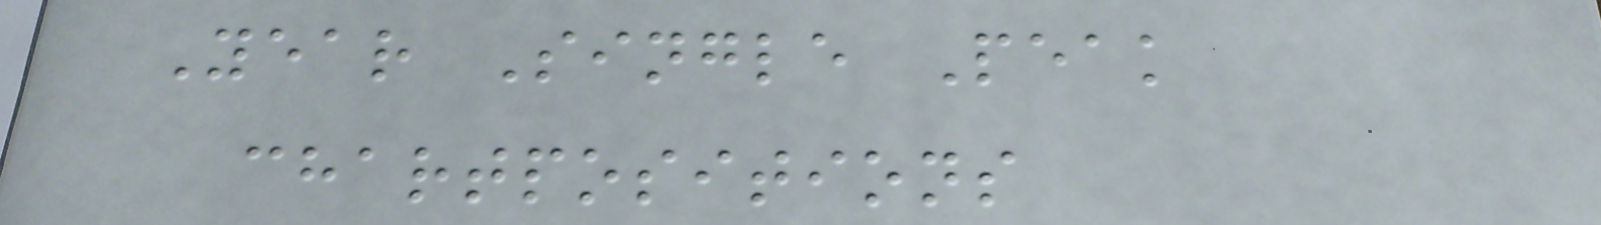Year Single Peak
chartpositions
